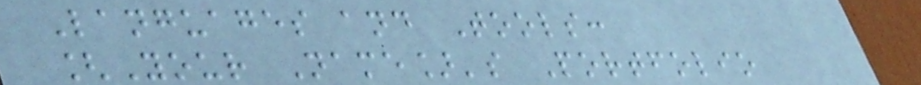Languages and Tools:
[Your Name]'s Portfolio
